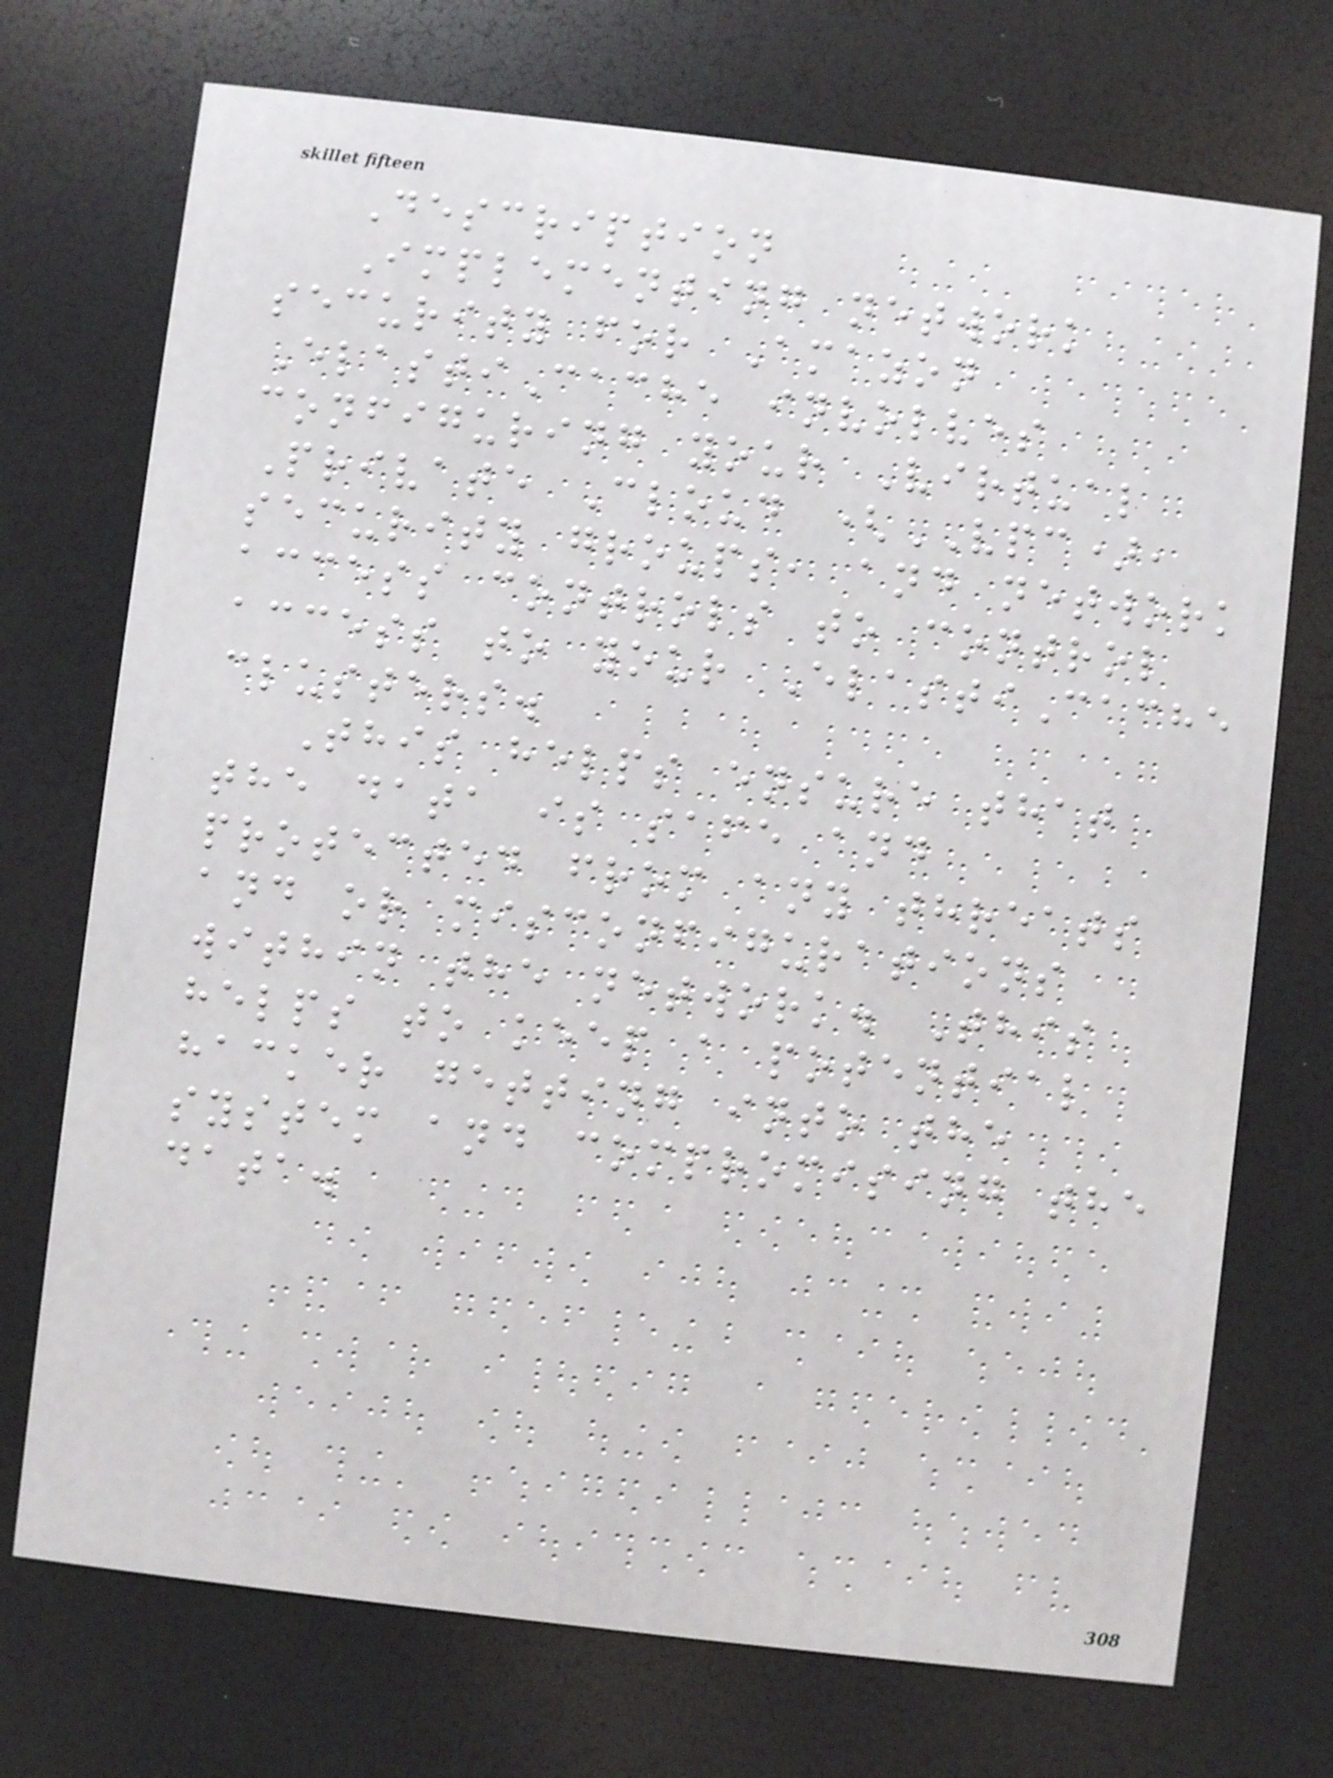Description
Implementing network
security for Amazon
ElastiCache involves
configuring your Virtual
Private Cloud (VPC),
security groups, and network
access controls to control
access to your ElastiCache
clusters.
This helps ensure that
the data is safe and
protected from any threats
and or misconfigurations
within the network. This
helps to keep a potential
hacker getting into the
system and compromising the
data.
